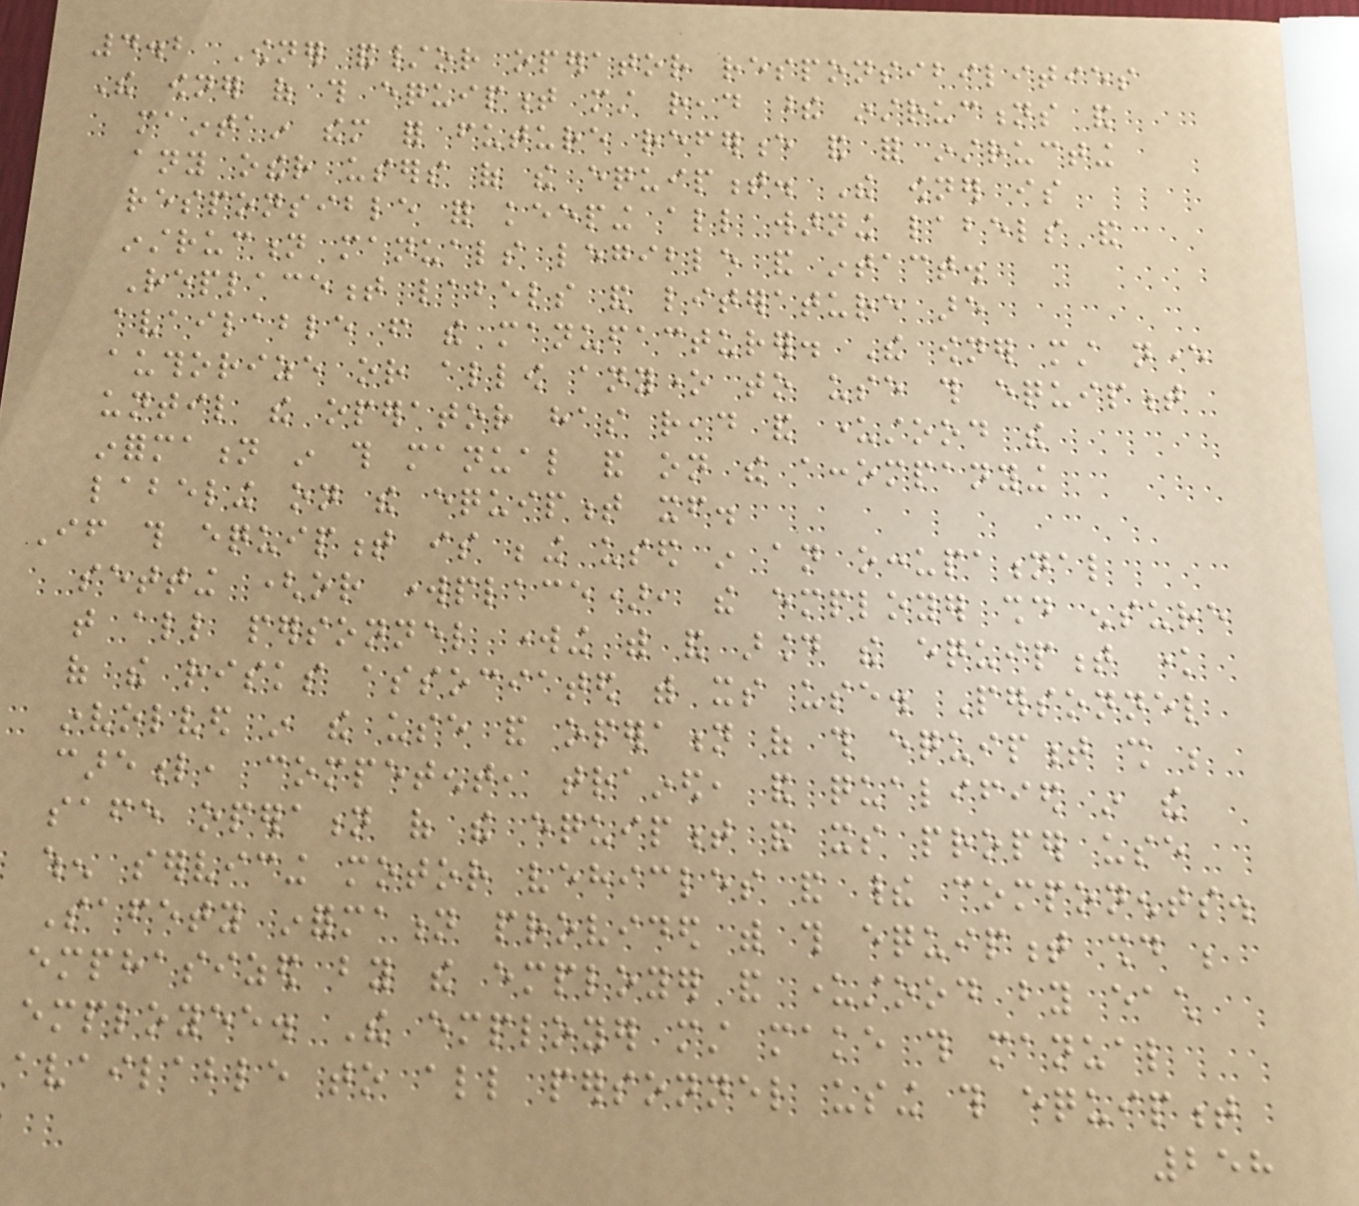4.2 Owner and/or operator responsibilities
The owner of this equipment must read these instructions and
maintain them for future reference and for instructing
any other users of the equipment. The owner is
responsible for keeping all warning labels and
instruction manuals legible and intact.
Replacement labels and literature are
available from the manufacturer. The owner must never
authorize or allow anyone to use this equipment
until the operator has read and understood the
information in this manual and on the accompanying
labeling on the equipment itself.
If this equipment is being used in an occupational
setting (or workplace), the employer should ensure
that all personnel working with and around the equipment know
of the risks associated with its use. Personnel
involved in the use and operation of this equipment shall be
careful, competent, trained, and qualified in the
safe operation of the equipment and its proper use
when servicing motor vehicles and their components.
Safety information provided with this equipment should be
emphasized by the employer and understood by each
employee. The employer must make this manual
available to all personnel using this equipment
258
